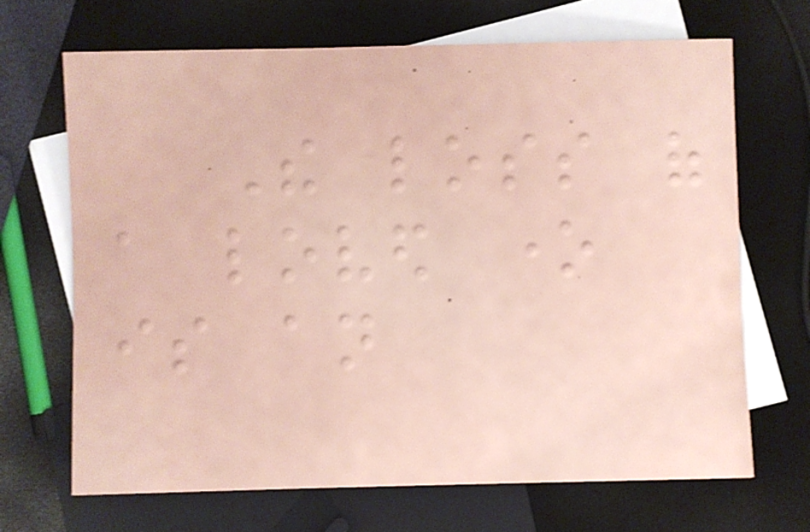The loss of
a loved one
is an
